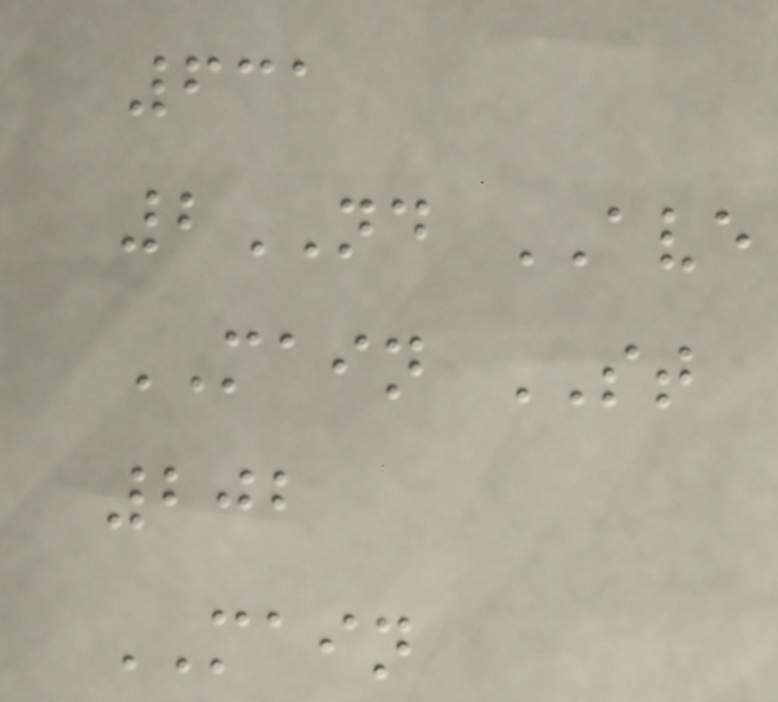631
2ND AVE
MAIN ST
202
MAIN
